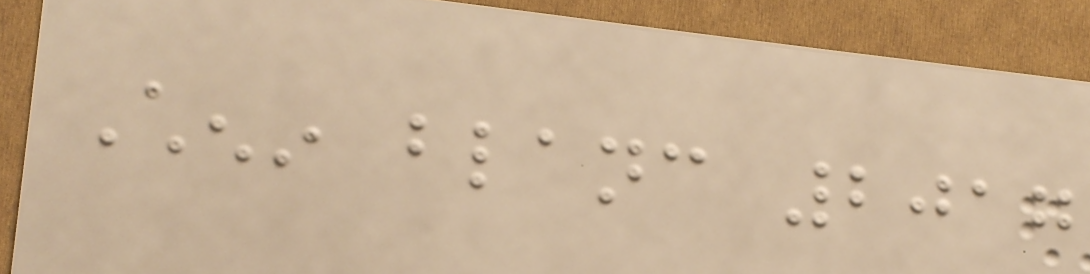Chenin blanc 2017
